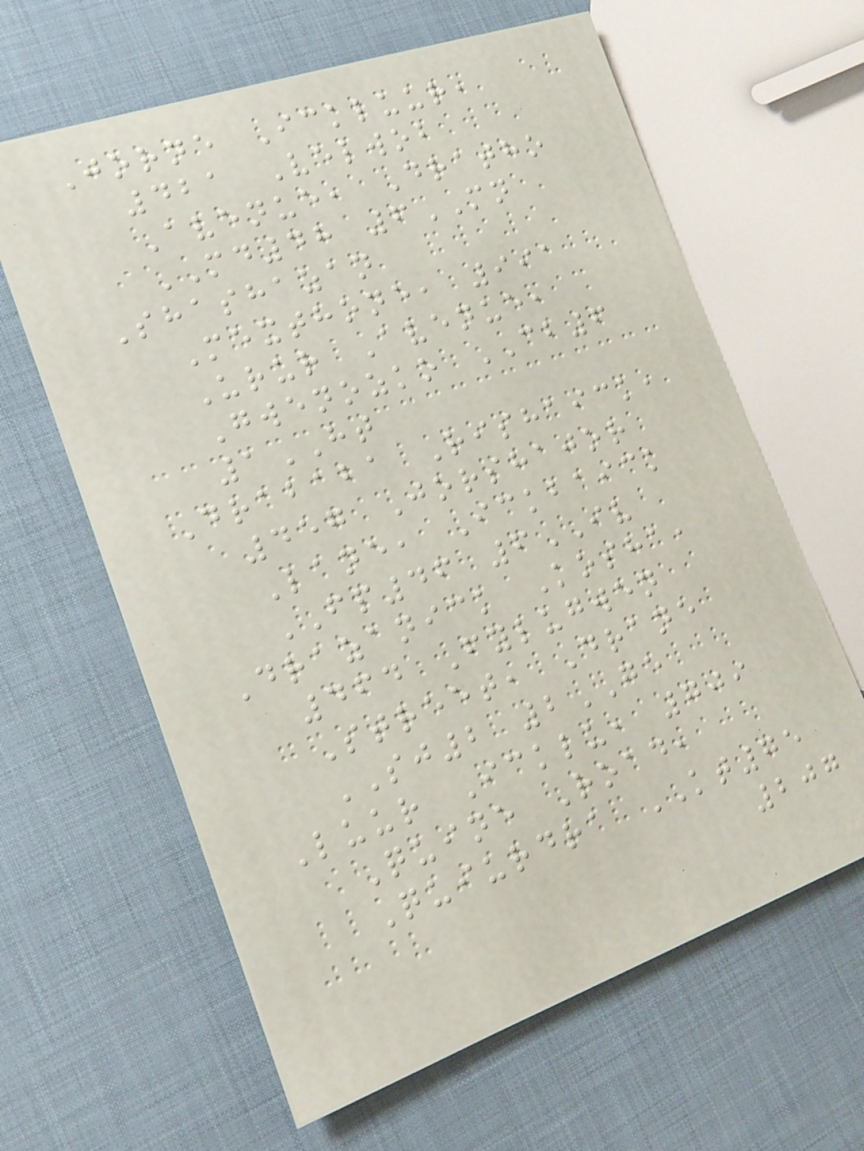Jorne Ickluur,
421 Velwob
Avenue, Dratho
MD48 6MN
Shashazan
Mexthone, 991
Urur Avenue,
Gwenozko CB6
1HT
Drababa Rishaick,
457 Jorshajor
Lane, Ickbaick
FP46 6IV
Drazanick Kosha,
464 Fylugwen
Street, Drane
SJ2 2GE
Luur Icklu, 709
Quine Road,
Quiurdra KT75
207
